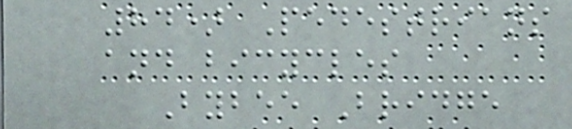84) Pedestrians
and bicycles
Bybee Bridge
